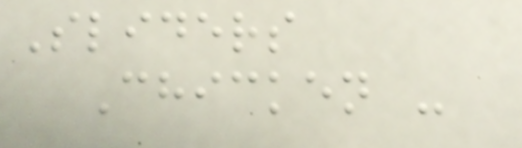Sliders
Chicken -
